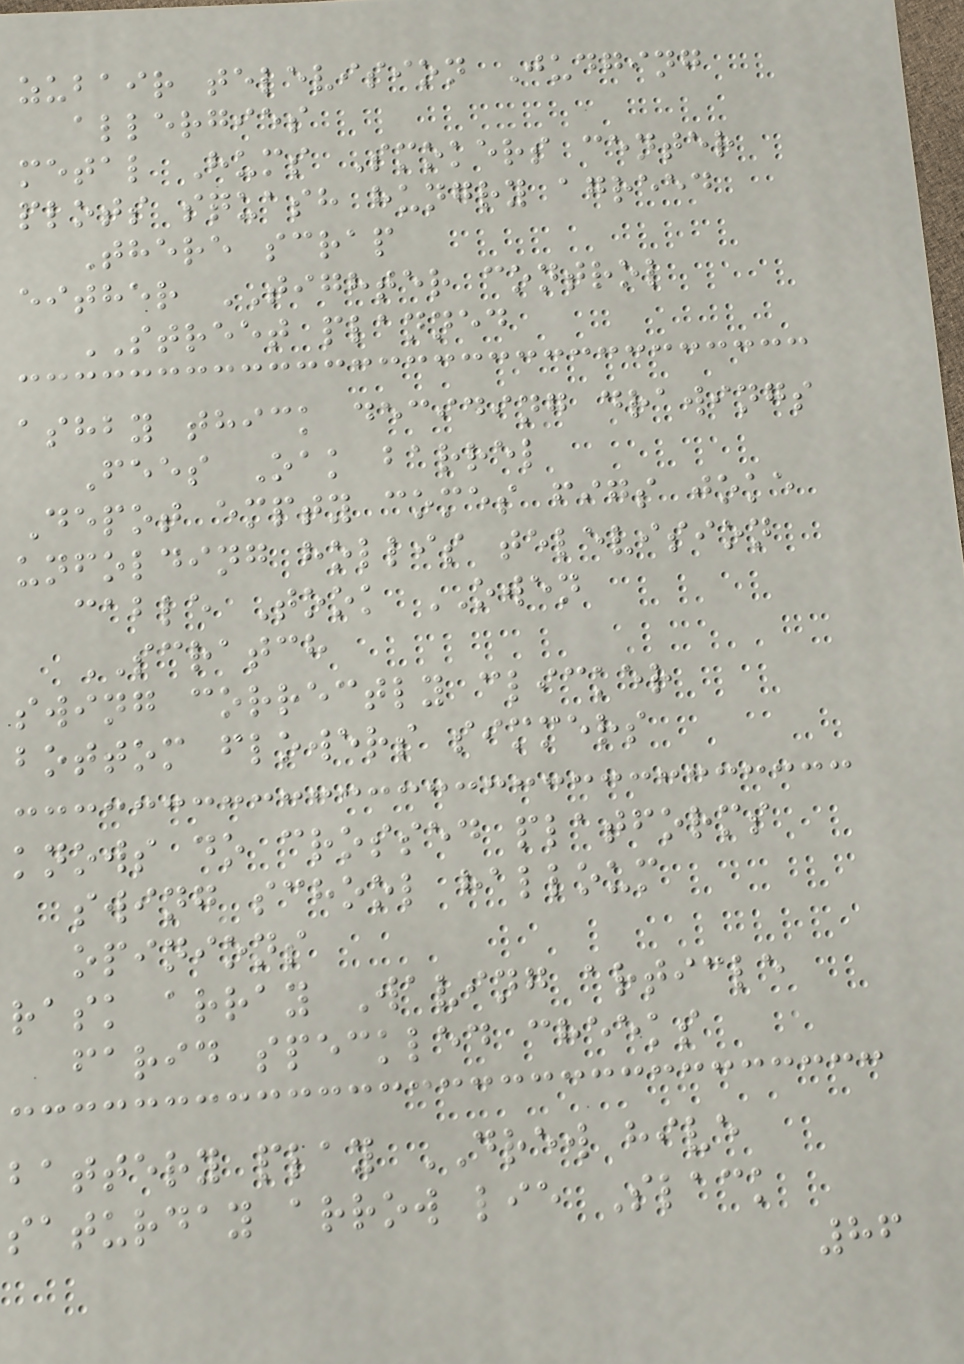zubair television Judging
allergies
metal Hums Smokers center
plots squash hungry agreed
There scrap
either TIGHTER control
STREET planned
ashby thick deciding drawings
Fees Oak barrel
Depot empty comes figs joke
unfolding hollis television
cable Took OWEN
SCRATCH
swing correctly clicker
bottom flowers simmers
knows do crossed platforms
swing school halloum
opinions
rask array Waving article
farid speckled cheeks
battery play DREW hive
saturday arrow lie Slack
86
